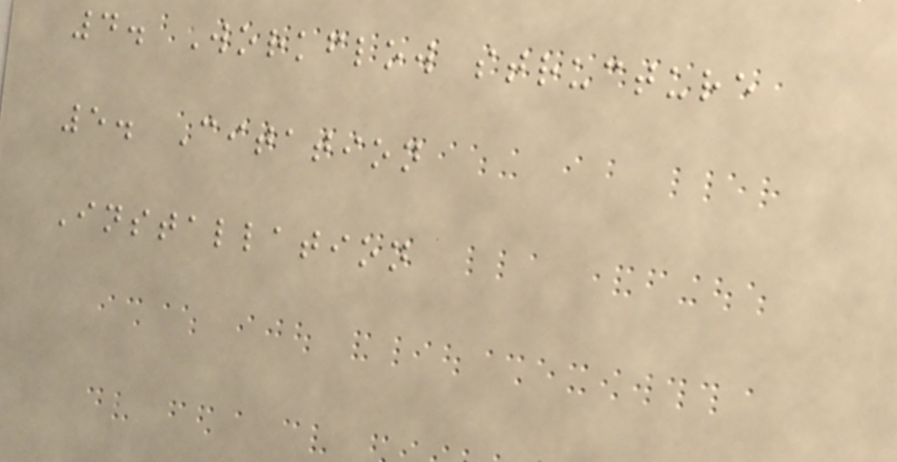4. Workflow structure
5. Citation
Installation
